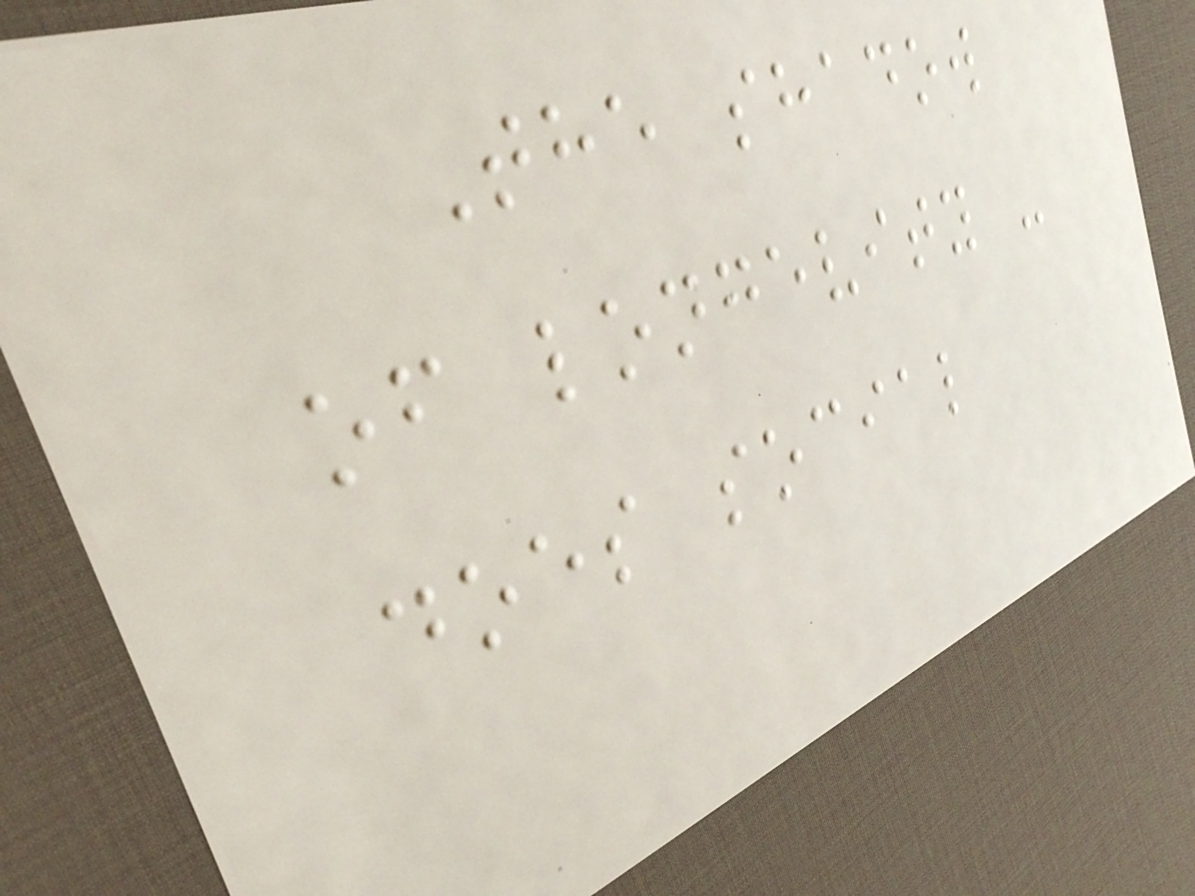The shadow
of longevity -
does social
